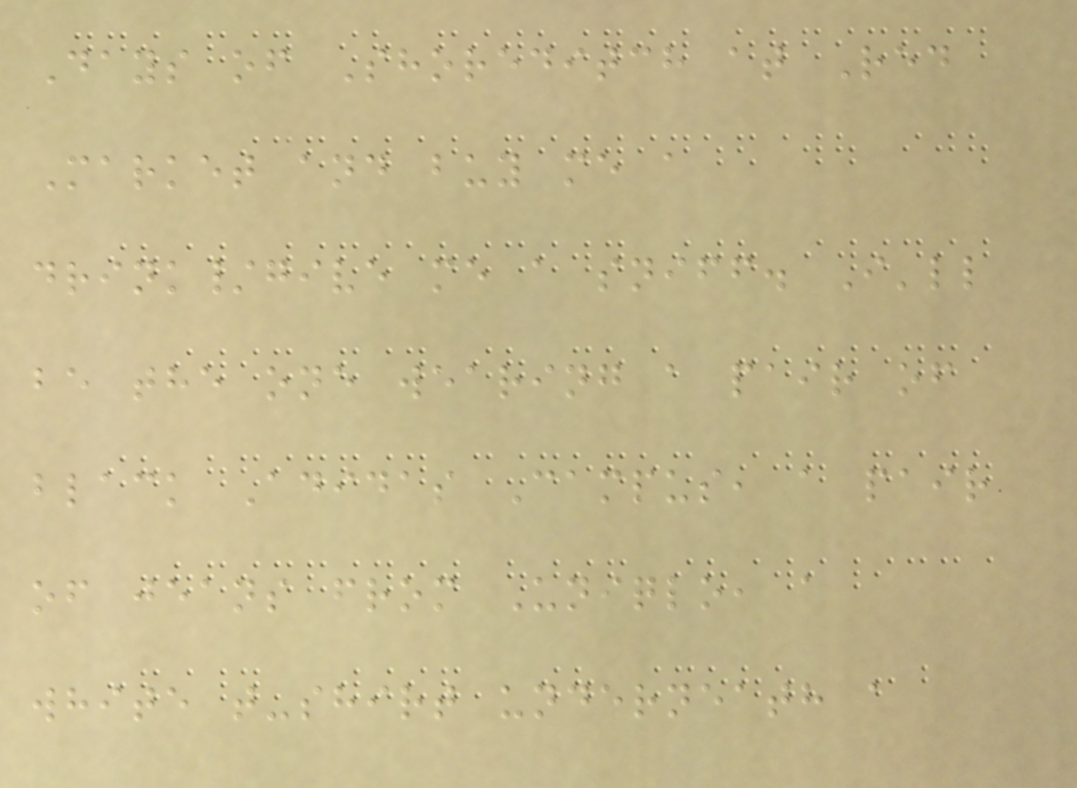Days of Shoreditch at Red
Market and buy me a
drink/give me a sniff. I'll
be the one wearing a pair of
black Adidas Campus, a pair
of jeans from Uniqlo, a
white t-shirt underneath a
